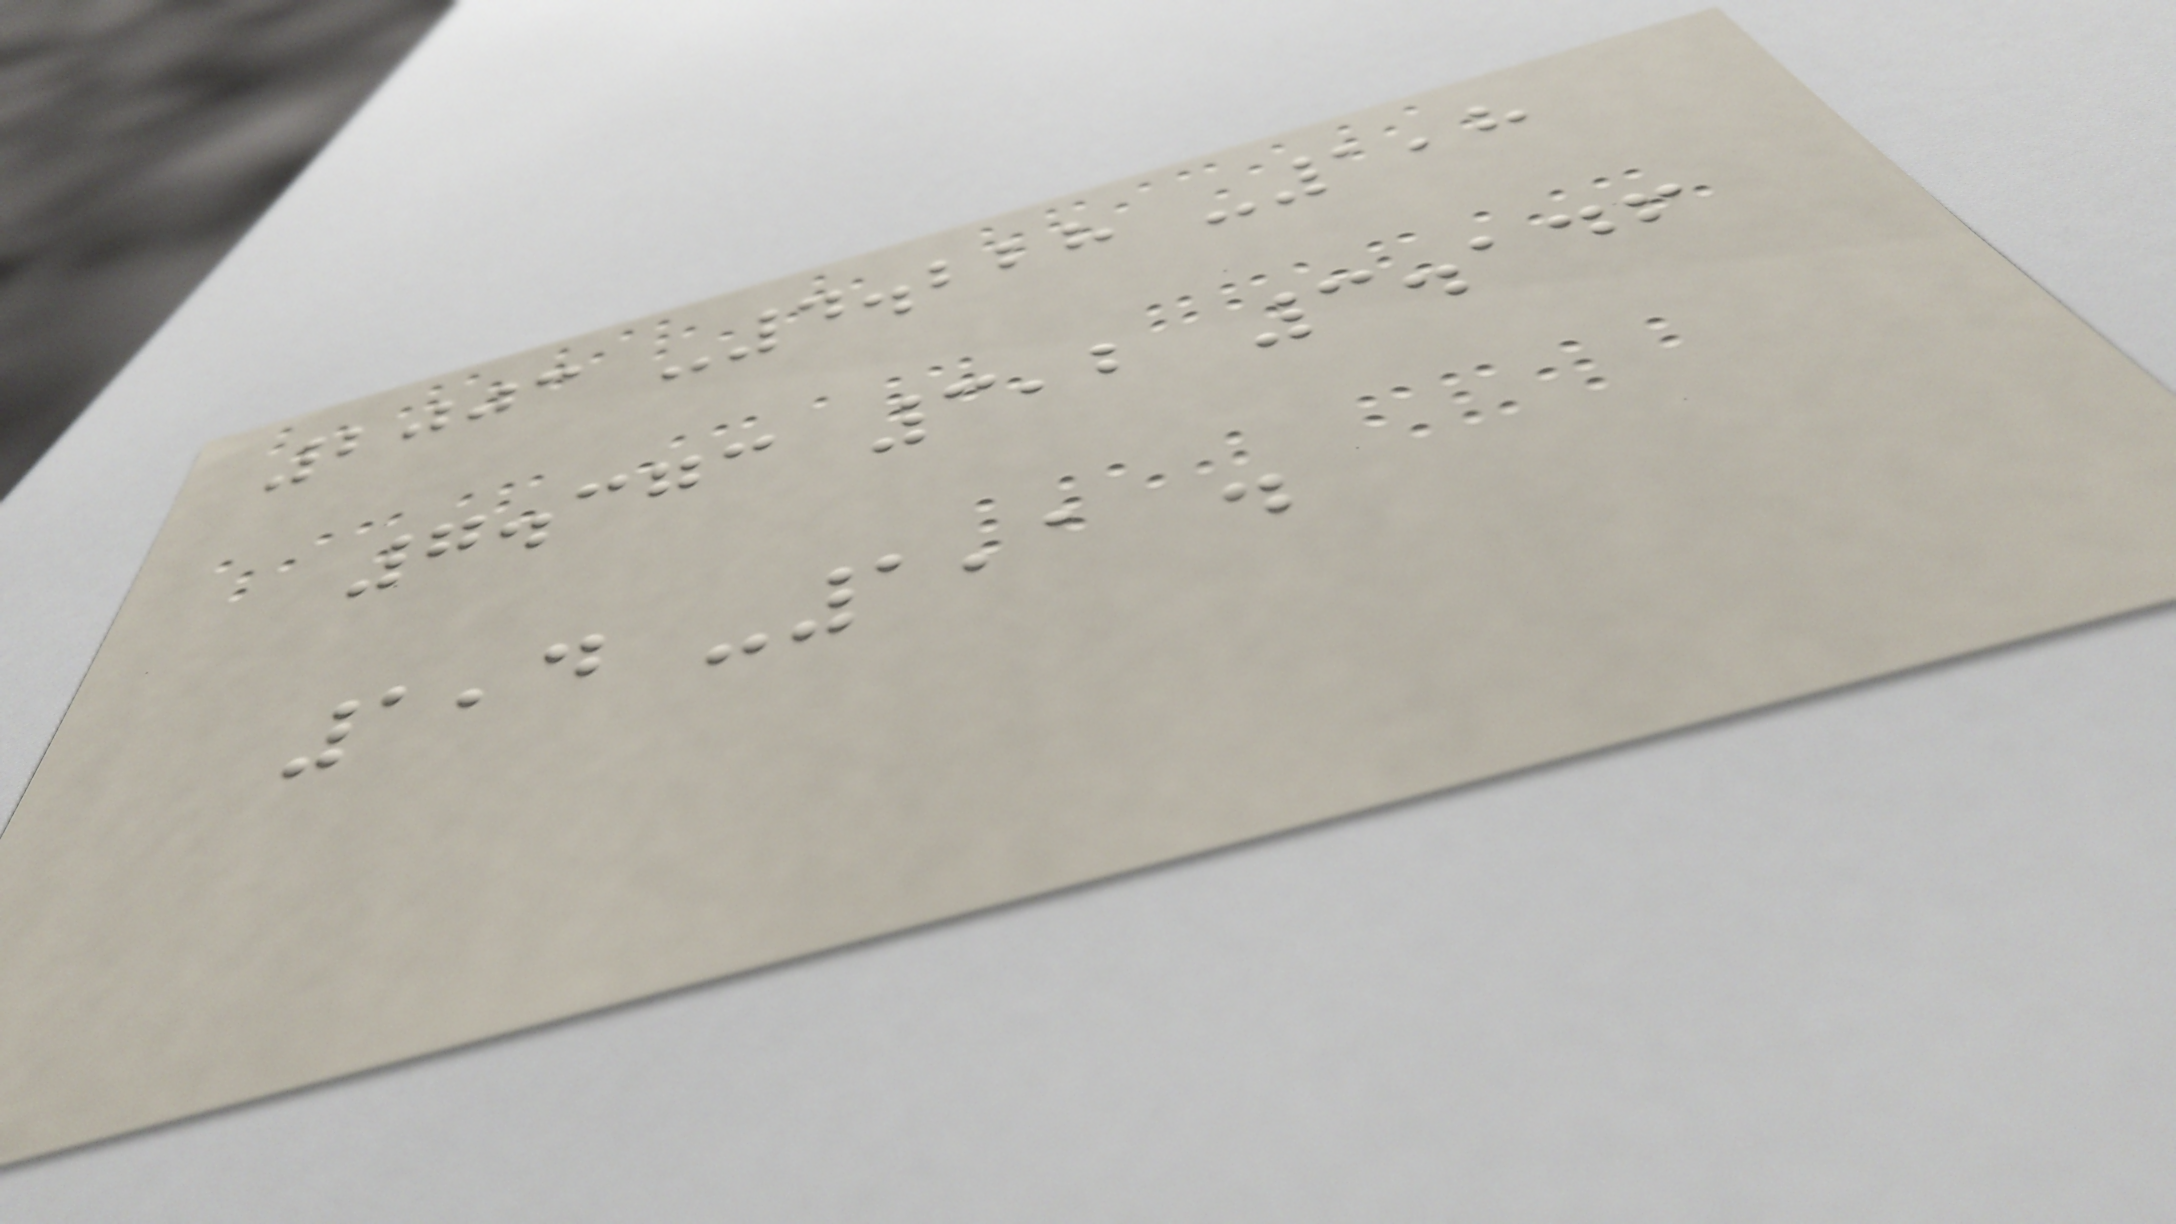2003 -4.228 -1,8
7.373 3,2 3.146
1,4 -1,1 .
